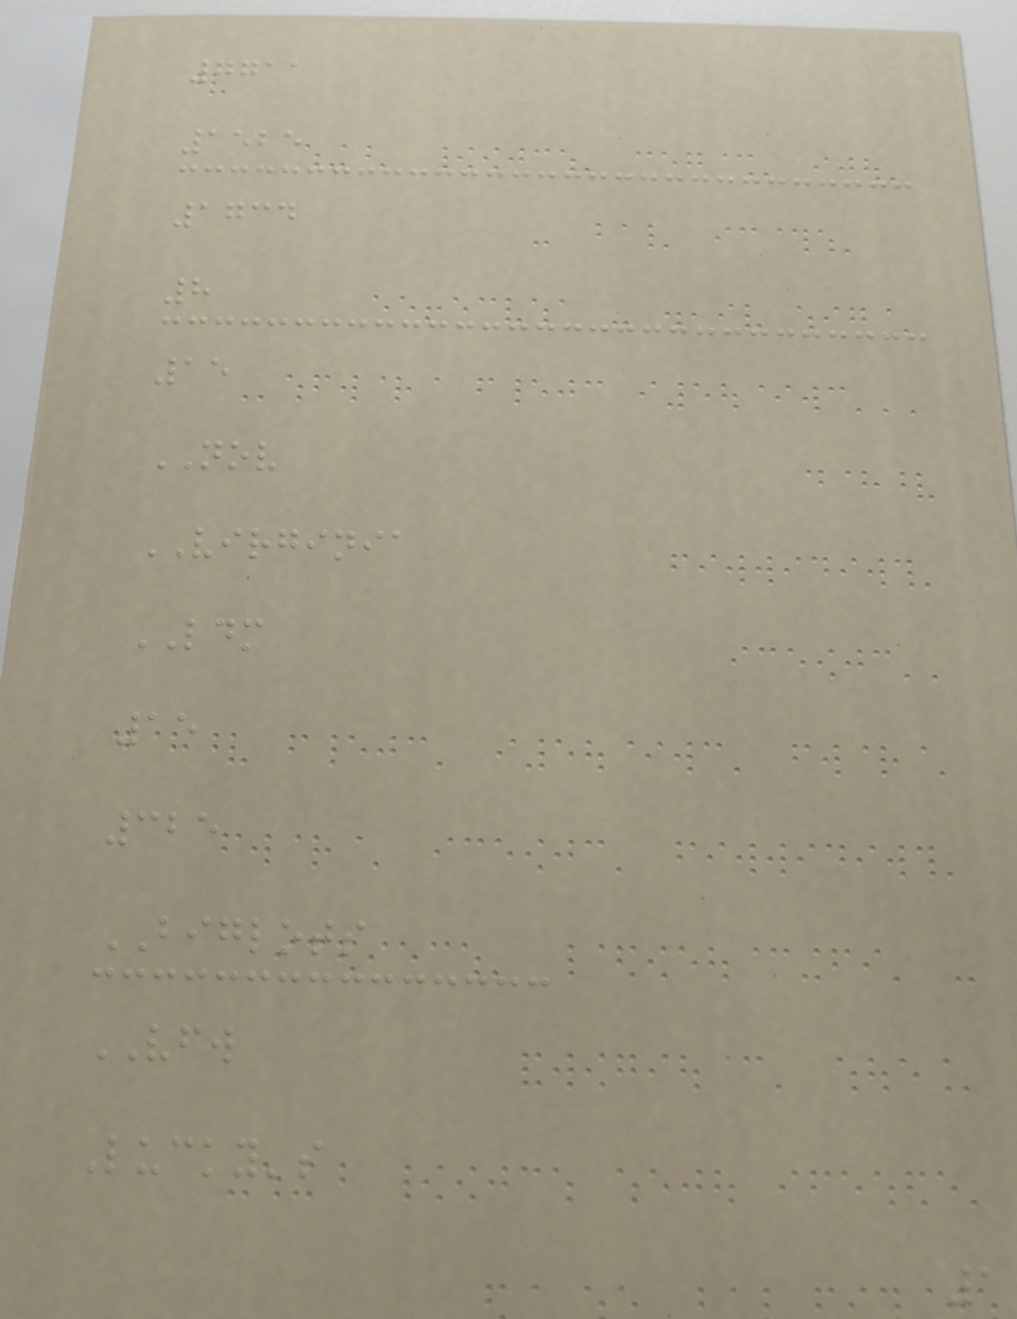7711
1525
1734
8
15
NOV
VIRGINIA
LDM
15
325
BIGLOTS
VFW
Lucky's
1
